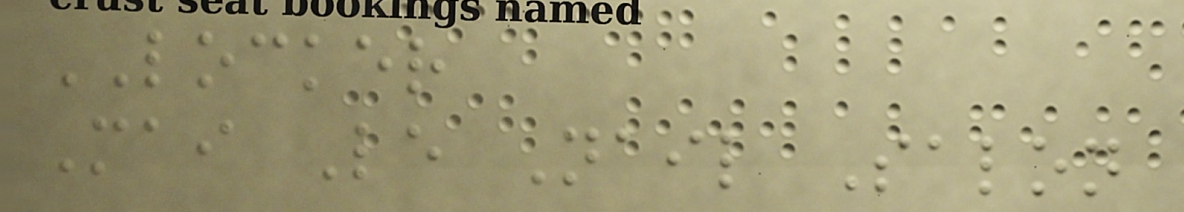LOCKER
Mai Le Nail Salon
